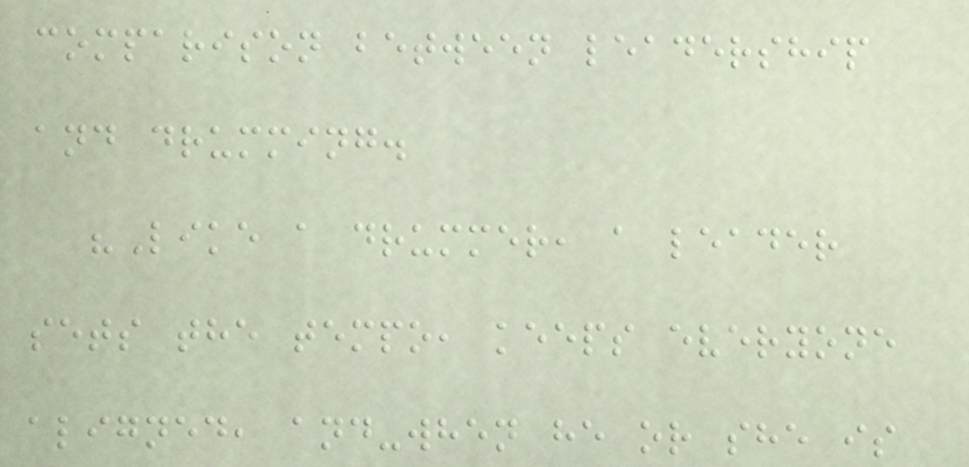comparison between leadership
and drumming.
"Like a drummer, a leader
sets the tempo, keeps everyone
aligned, and-when he or she is
